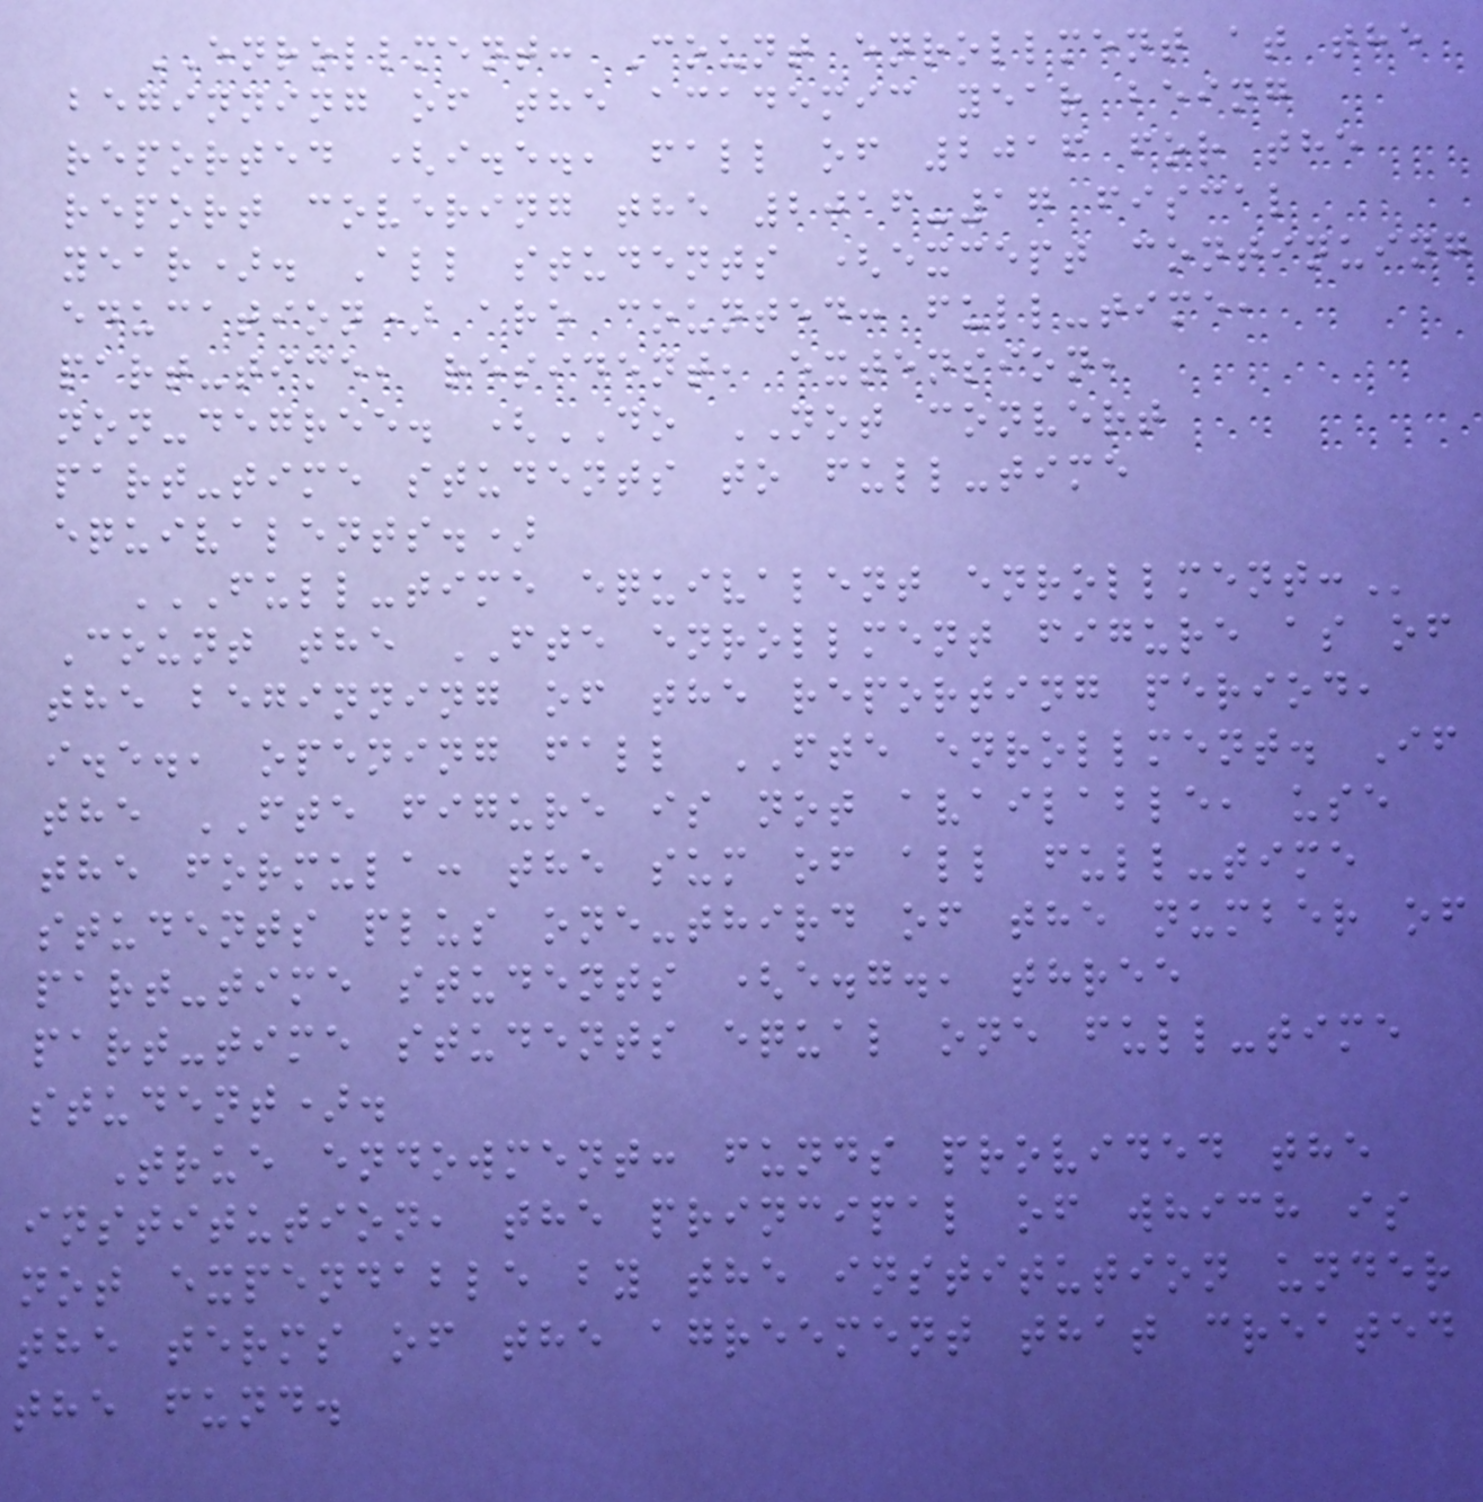ENROLLMENT: Count enrollment at the
beginning of the academic year being
reported (i.e., fall of 2016 for the
report covering the 2016-17 fiscal
year). All students (except continuing
education) are counted: full-time,
part-time, resident, extension,
non-degree. (DO NOT convert
part-time students to full-time
equivalents.)
FULL-TIME EQUIVALENT ENROLLMENT:
Count the FTE enrollment figure as of
the beginning of the reporting period,
i.e., opening fall FTE enrollment. If
the FTE figure is not available, use
the formula: the sum of all full-time
students plus one-third of the number of
part-time students (e.g., three
part-time students equal one full-time
student).
True endowment: funds provided the
institution, the principal of which is
not expendable by the institution under
the terms of the agreement that created
the fund.
